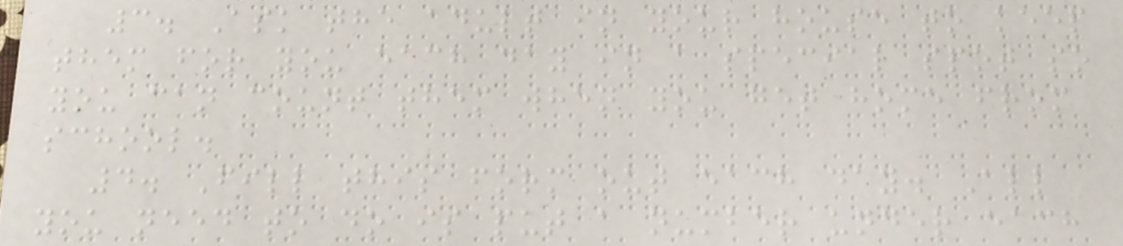3. Ask the adult in your house to keep
them for you each day in a special spot so
you can count them when you get home from
school.
4. Fill this form out each day. All
you need to do is put a number under each
